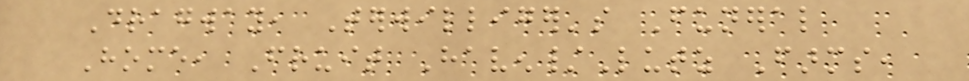Dragway, Terwilliger's Funeral
Home, Fruit Haven/Lutz Farms,
